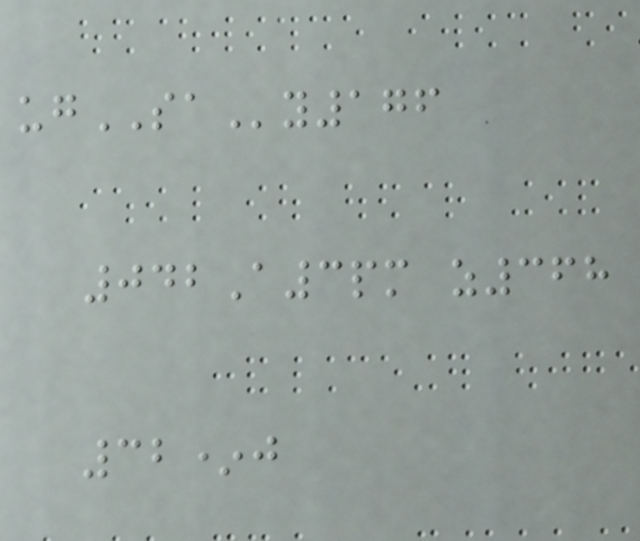ugSAy176
042A3pm z368
32*j
